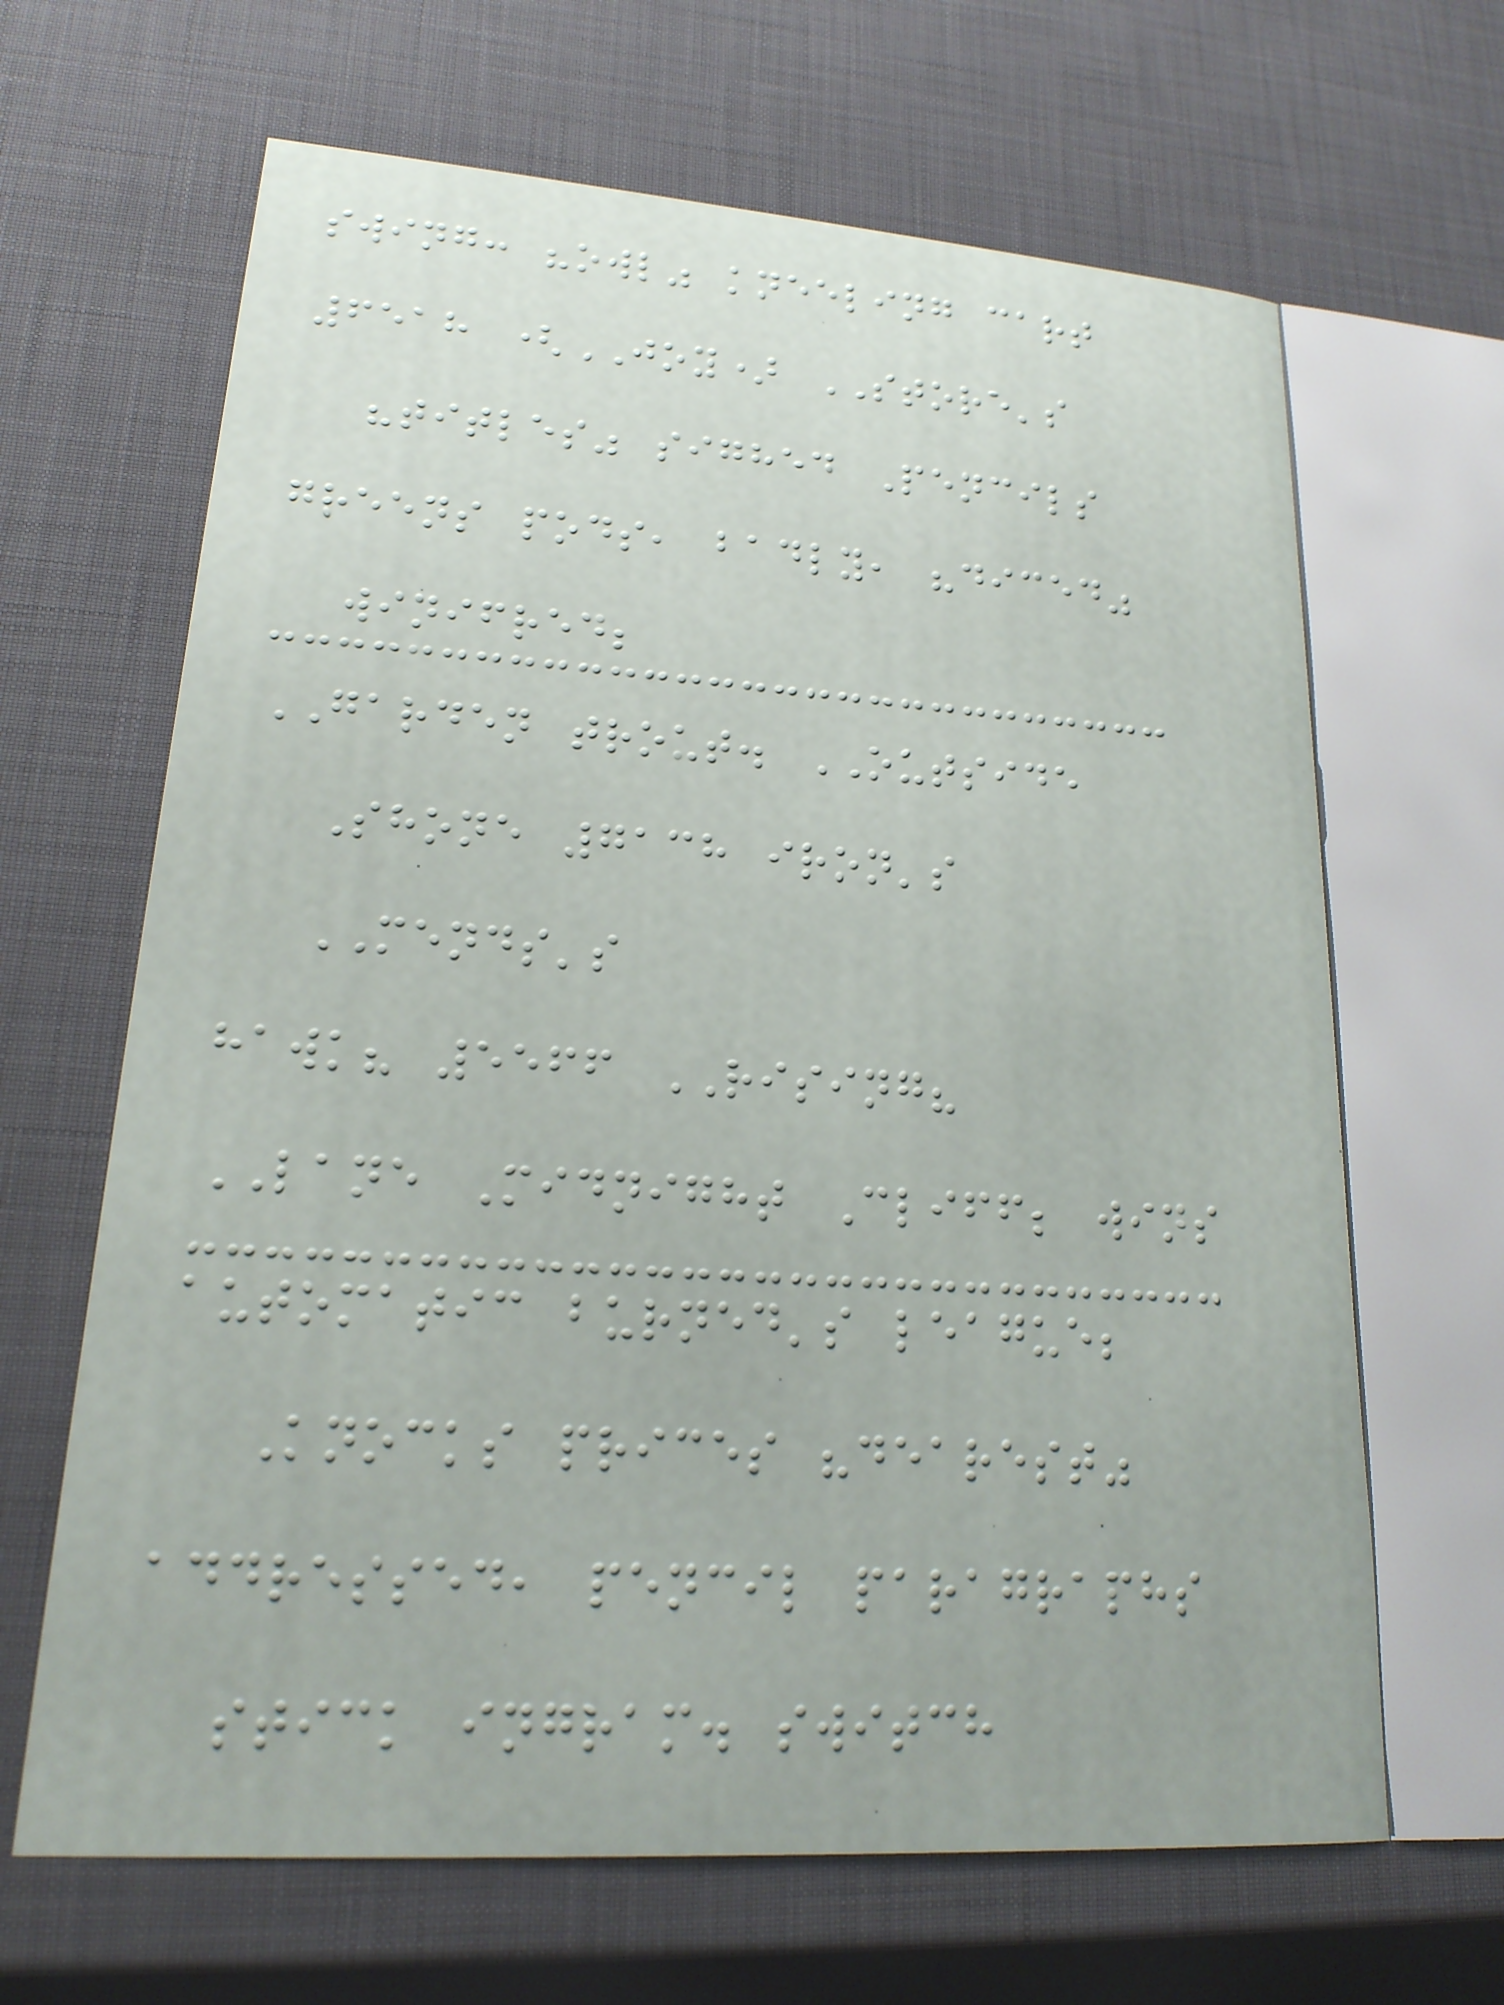swing: "owl" kneeling cart
6518 (JOY) STORE's
"titles" sighed Pencils
greens pods, badly, "diced"
winifred;
GARDEN trout. OUTSIDE
Shone 7138 iron's
MENDS's
hawk? 5566 RISING?
LANE Midnight Cliff; wins
automatic burned's league;
Knocks prices "dearest"
addressed, pencil paragraphs
stick ingram. switch
